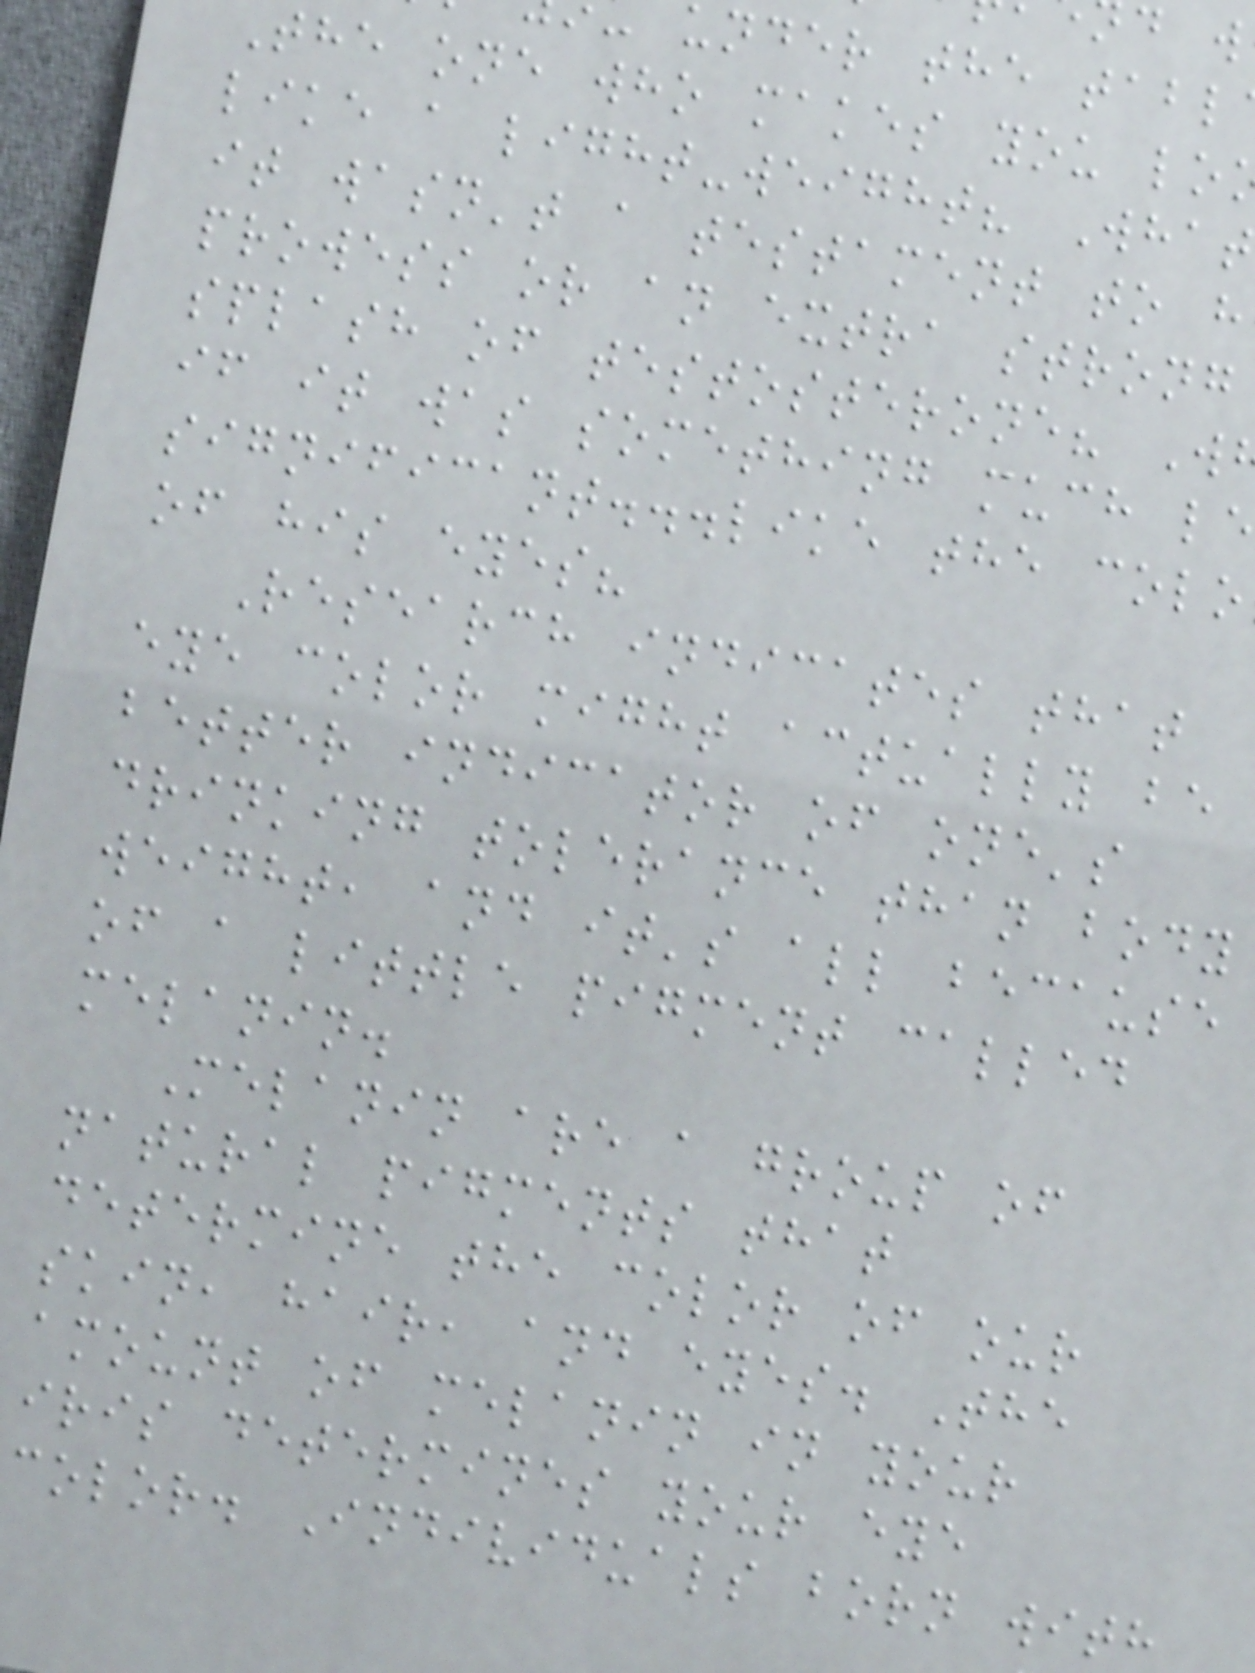under the tabl
The one who makes you lo
like a light-weight? What
it wasn't a testament to h
prowess or an extra strong
splash of testosterone? W
if it was something much le
significant...like the colo
of his eyes?
Research indicates that
eye color might actually be
better indicator of one's
drinking tolerance than body
weight, and it's all because
of a little pigment called
melanin.
Melanin are a group of
natural pigments that
determine the color of our
skin, hair, and eyes. The
amount of melanin in your
iris determines your eye
color. Individuals born with
